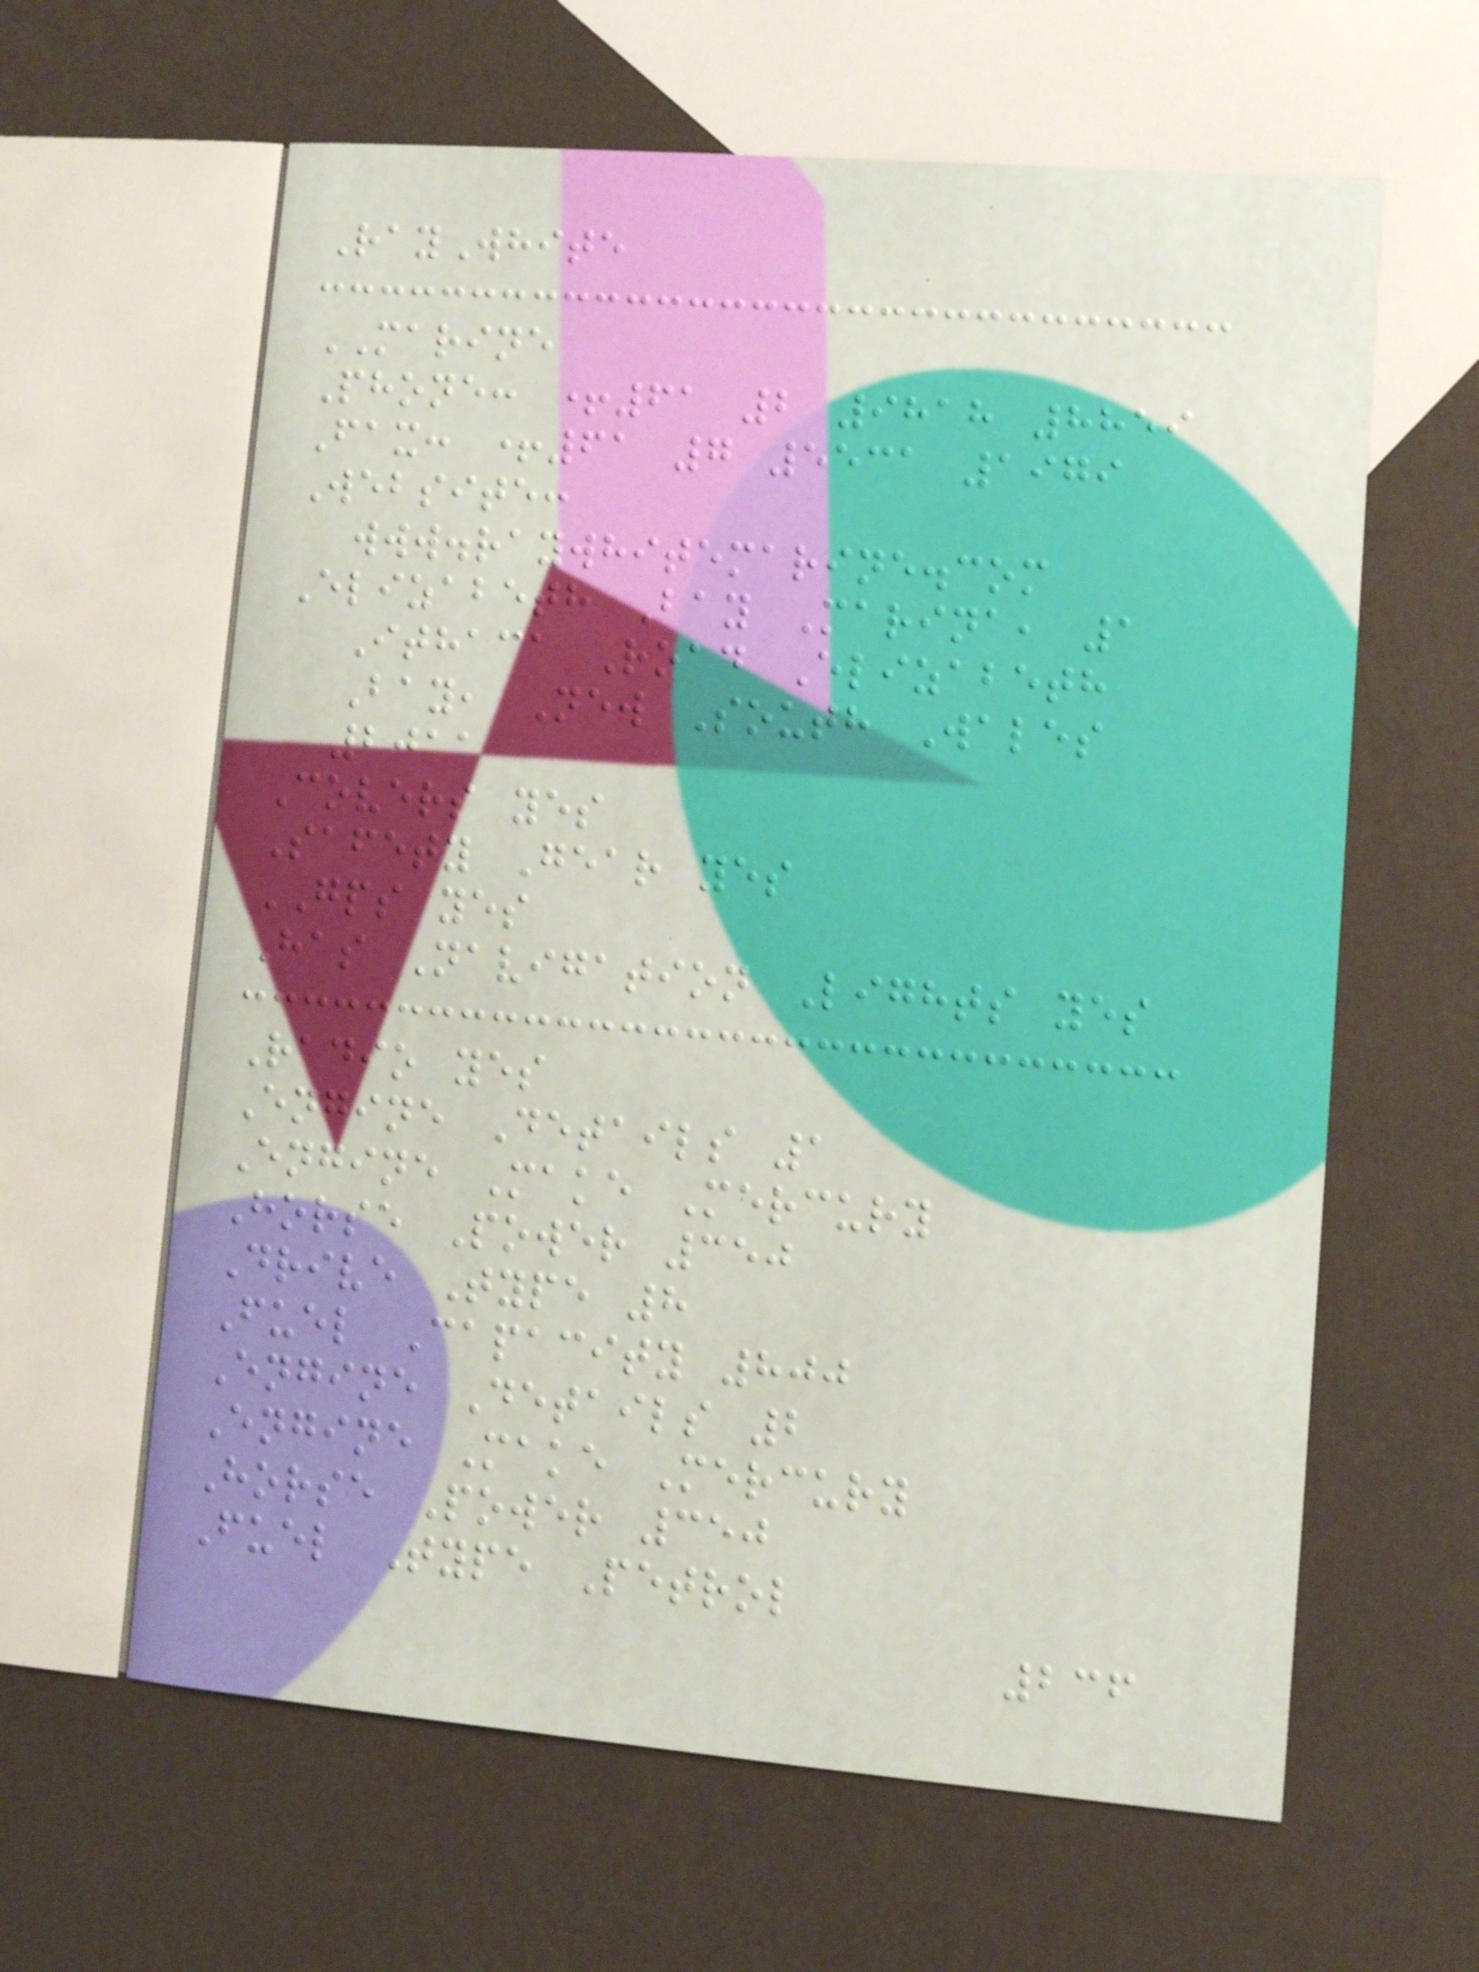RayWhite
MARINE
Phone: +61 2 9818 8859
Fax: +61 7 5531 1979
Website:
www.raywhitemarine.com
Elizabeth Bay Marina, 1
Ithaca Road Elizabeth
Bay, New South Wales
2011
Covers yes
Safety Gear yes
GPS yes
Has Navigation Lights yes
Radio yes
Engine Details 1
Engine Make Mercury
Horse Power 350
Drive Type 8
Fuel Capacity 800
Engine Details 2
Engine Make Mercury
Horse Power 350
Fuel Type Petrol
236
